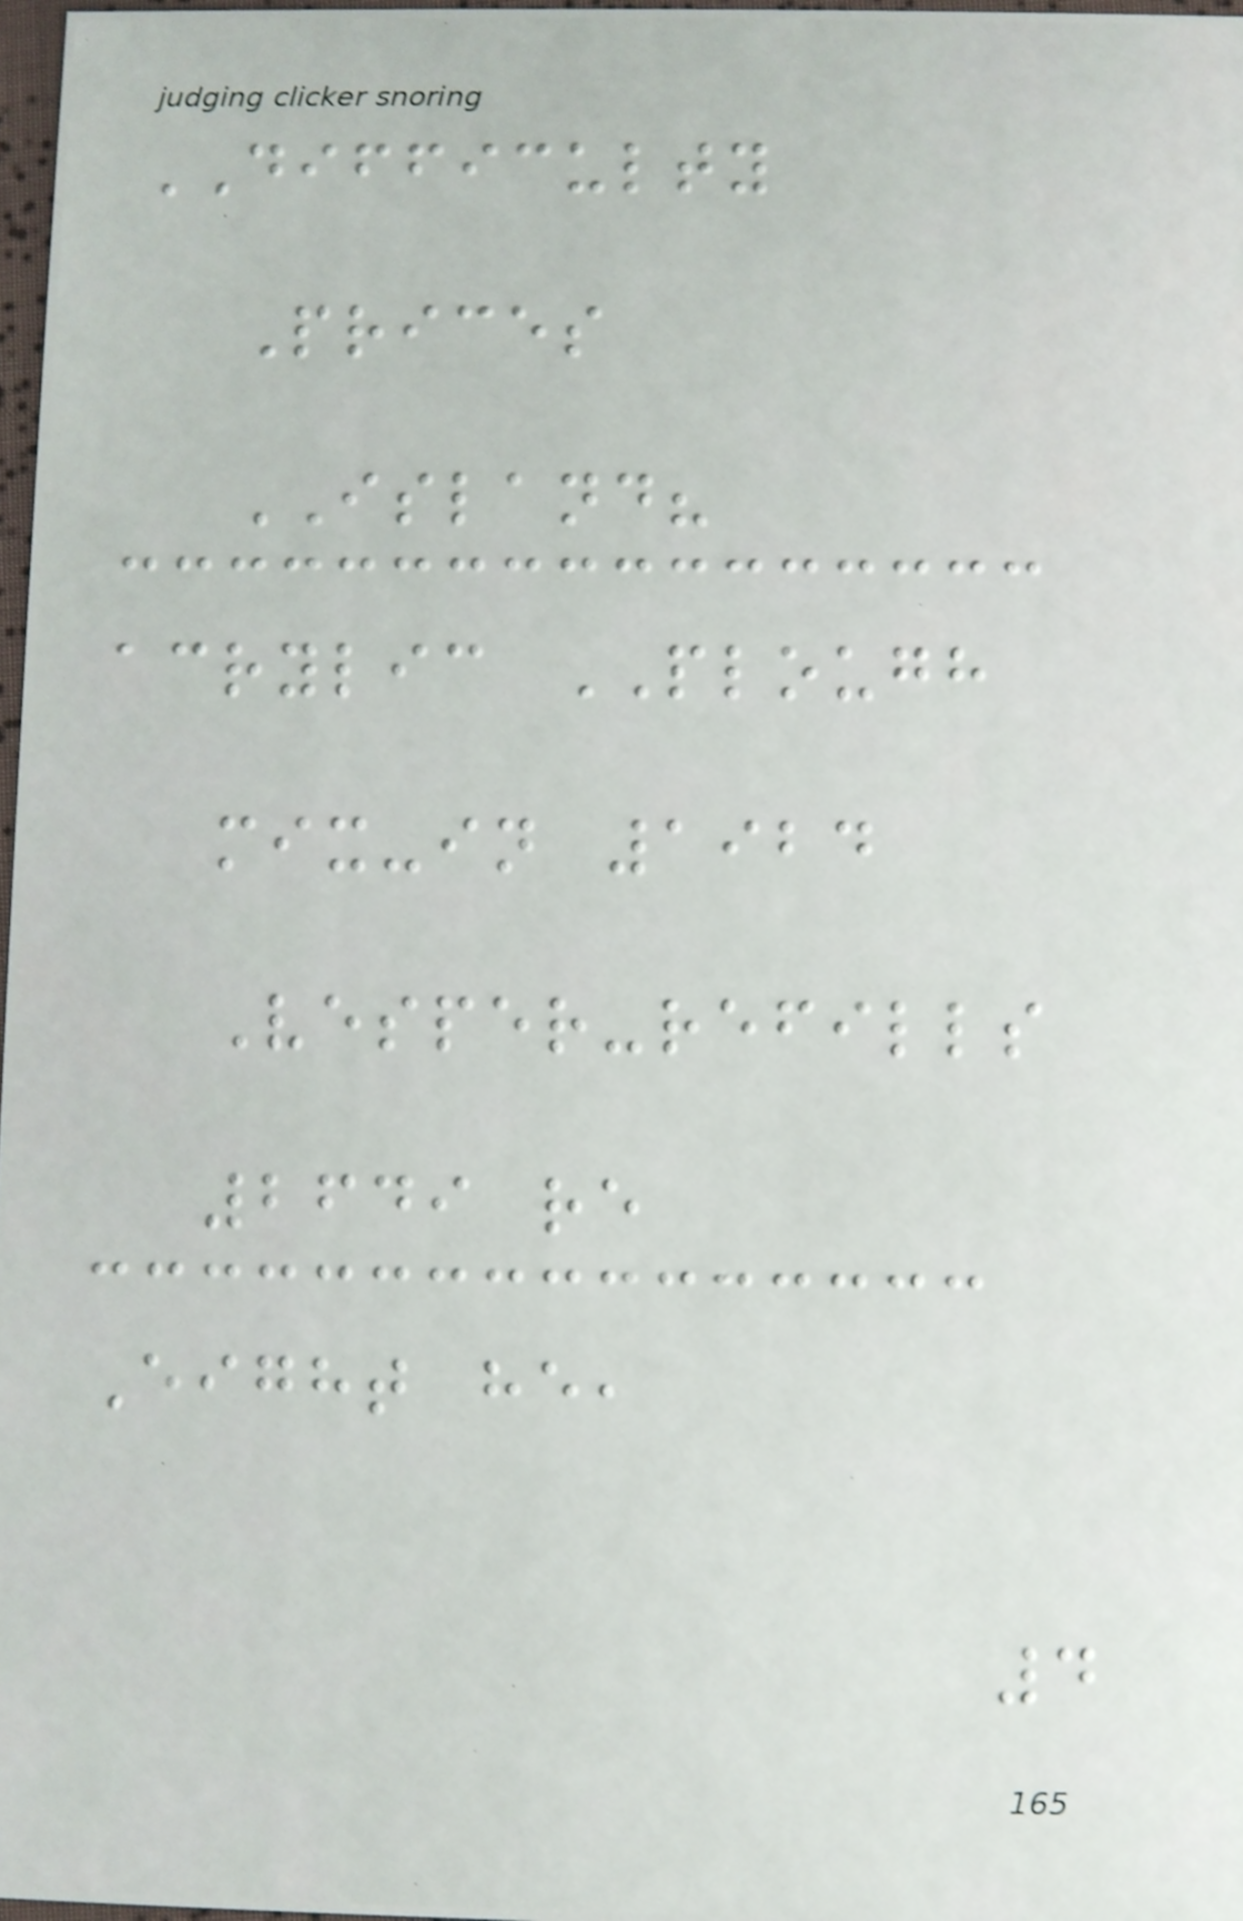DIFFICULTY
Prices
ISLAND?
acrylic PLOUGH
mix-in 1924
Vesper-refills
2649 re
Eight he,
4
